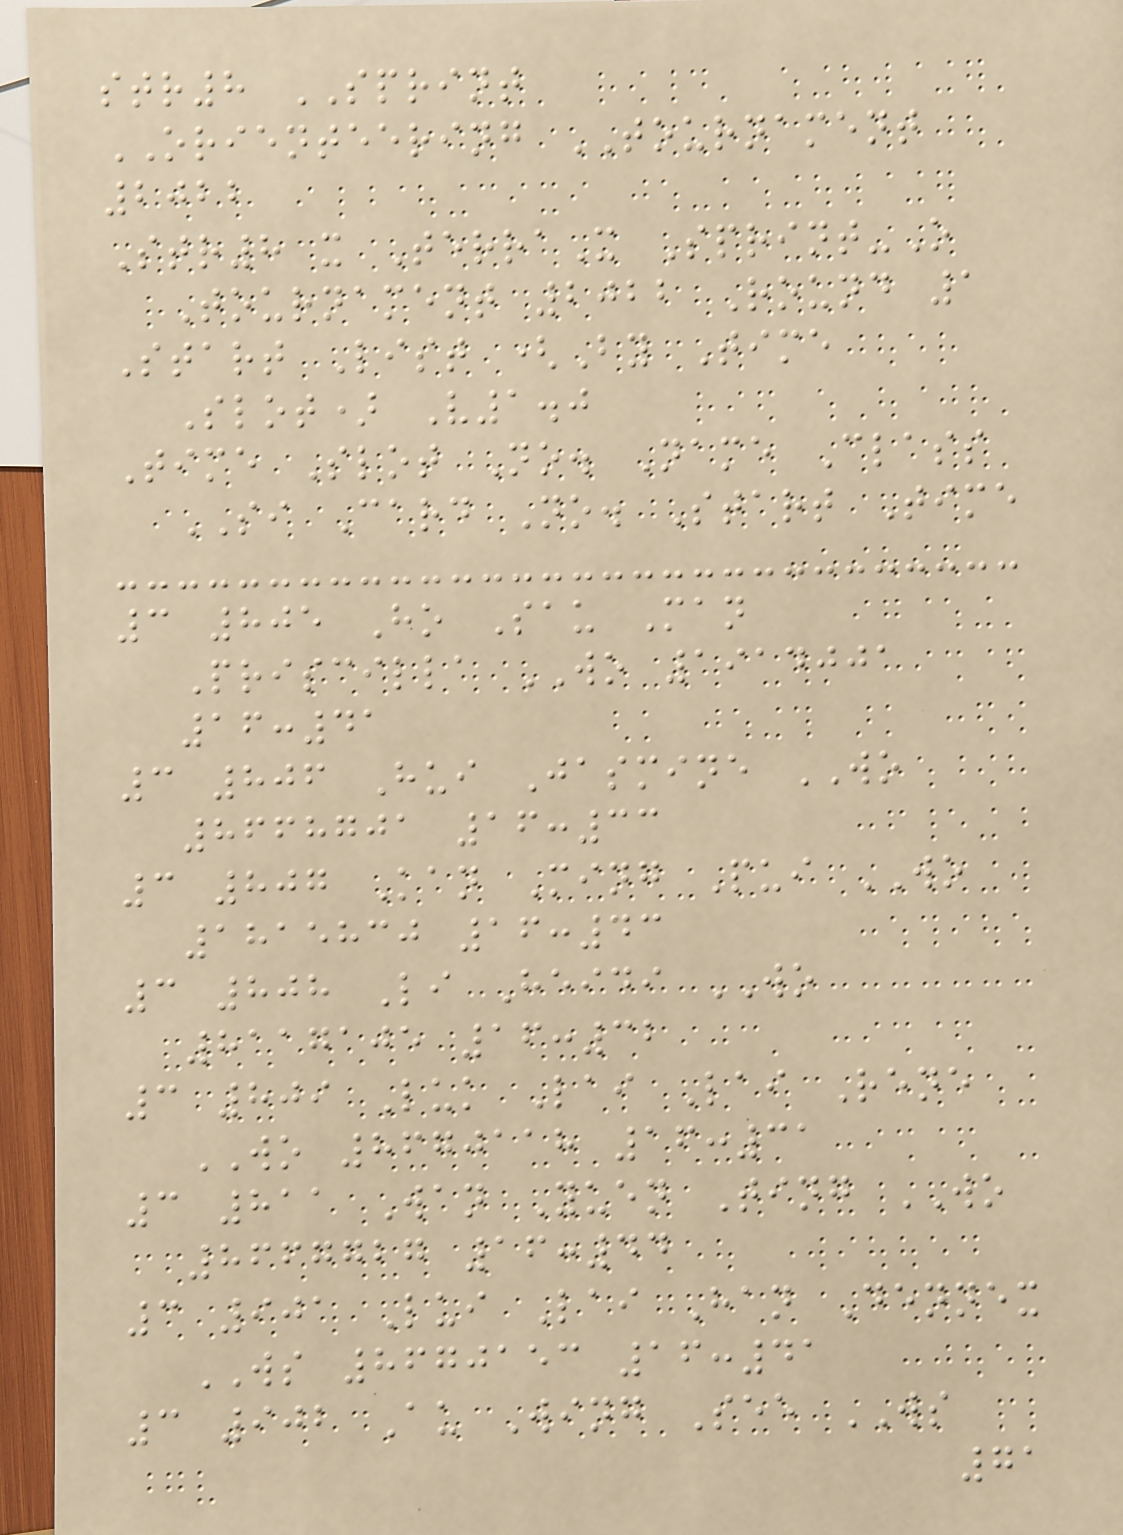str8 SPRINT
ORIENTEERING TOURNAMENT
2022
Str8 x TerraX Sprint-O
Tournament 2022 Round 1
Start List (By Time
Slot) V1.0
Time Slot No. Name Class
SI Card No. Start Time
3 805 Ho Sau Man
Priscilla WO 1914001
16:41
3 806 Hui Jasmine WO
8668701 16:33
3 807 Kan Ming Pui WO
1815830 16:43
3 808 Li Heidi WO
8117105 16:32
3 809 Luk Lai Lai Rene
WO 8670118 16:31
3 811 Wan Yuen Ting WO
8667727 16:44
3 901 Lui Lai Han Dennex
WS 8670153 16:41
3 902 Au Wing See WS
71
